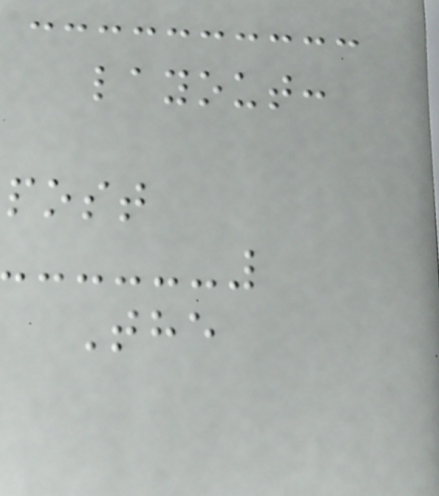layout:
post
The
